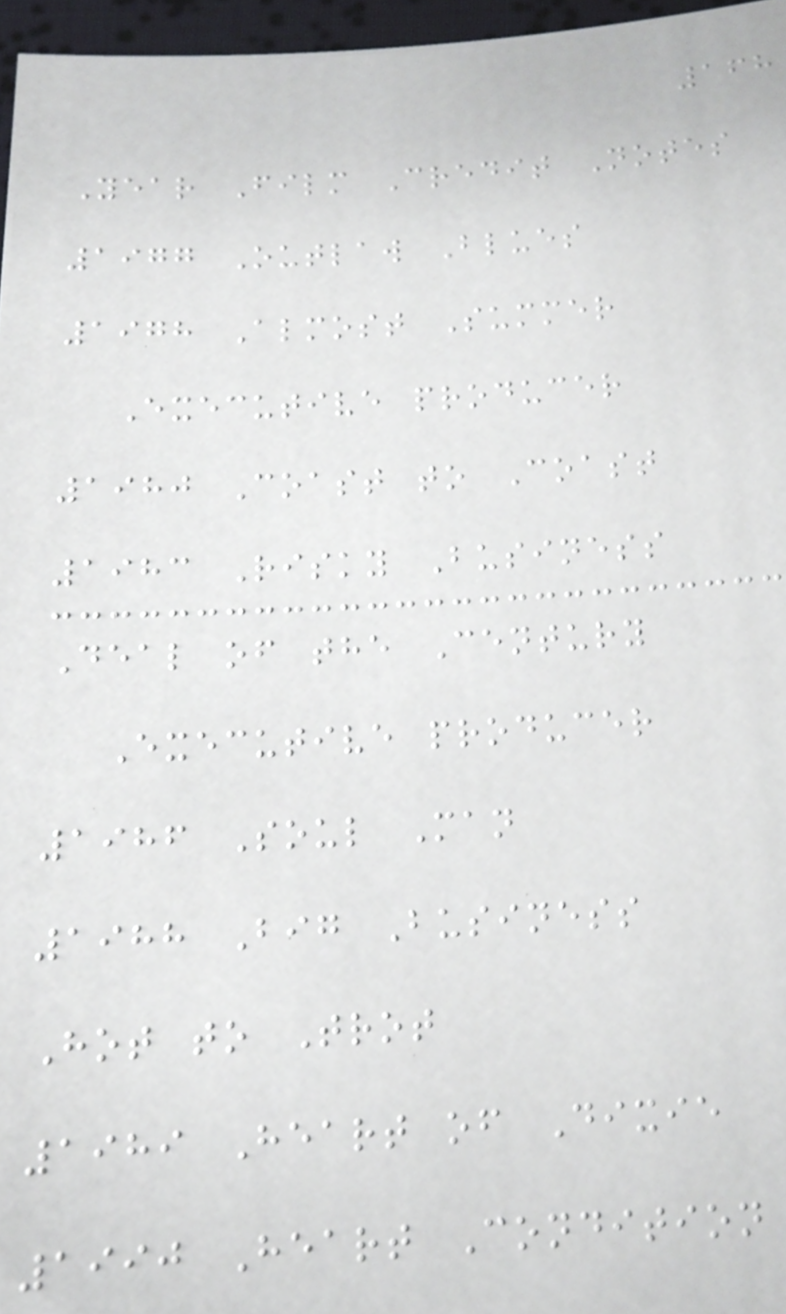168
Year Film Credit Notes
1977 Outlaw Blues
1978 Almost Summer
Executive producer
1980 Coast to Coast
1983 Risky Business
Deal of the Century
Executive producer
1986 Soul Man
1988 Big Business
Hot to Trot
1989 Heart of Dixie
1990 Heart Condition
